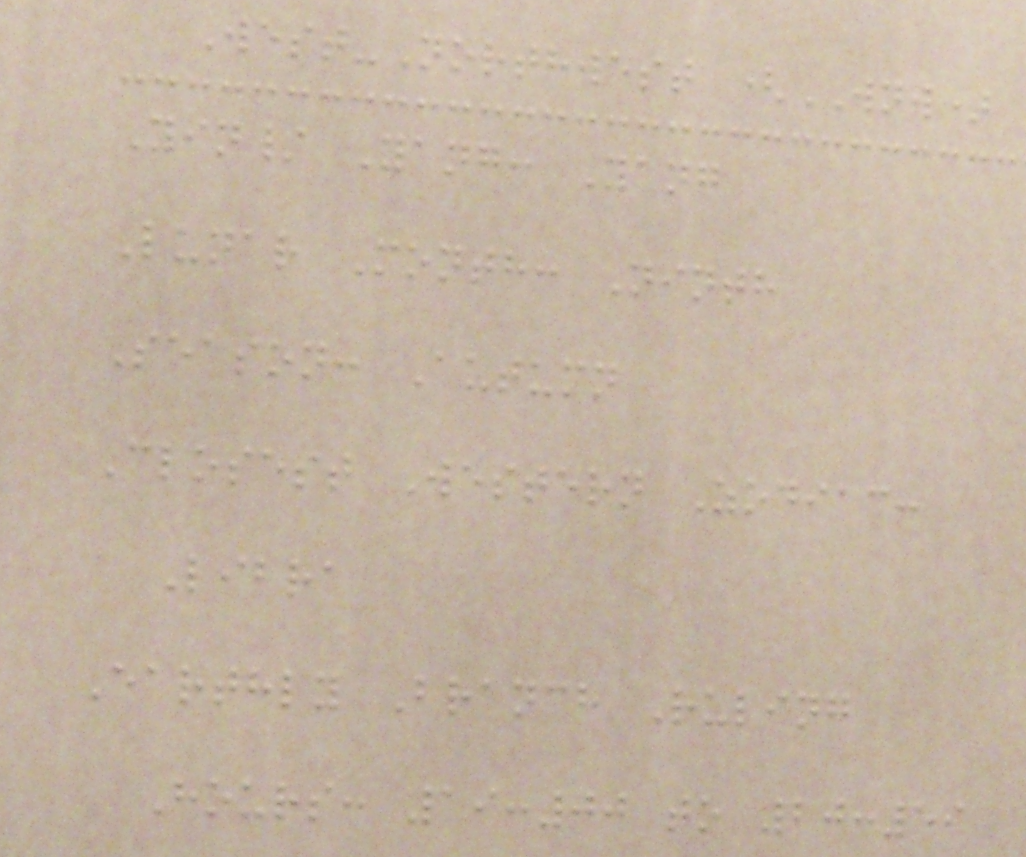West-Northwest (WNW)
Yin/ Yang: Yang
Lunar Month: Ninth
Season: Autumn
Closest Western Zodiac:
Libra
Earthly Branch Ruling
Hours: 19:00 to 20:59
